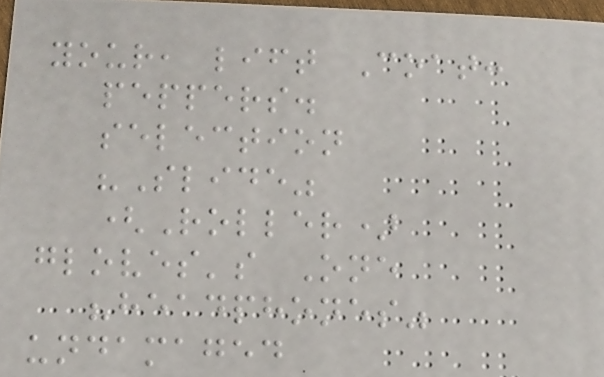your, lift Coat:
peppers.
selection
"Slide"
(Roller)
gloves's One
"headphones"
undamaged
